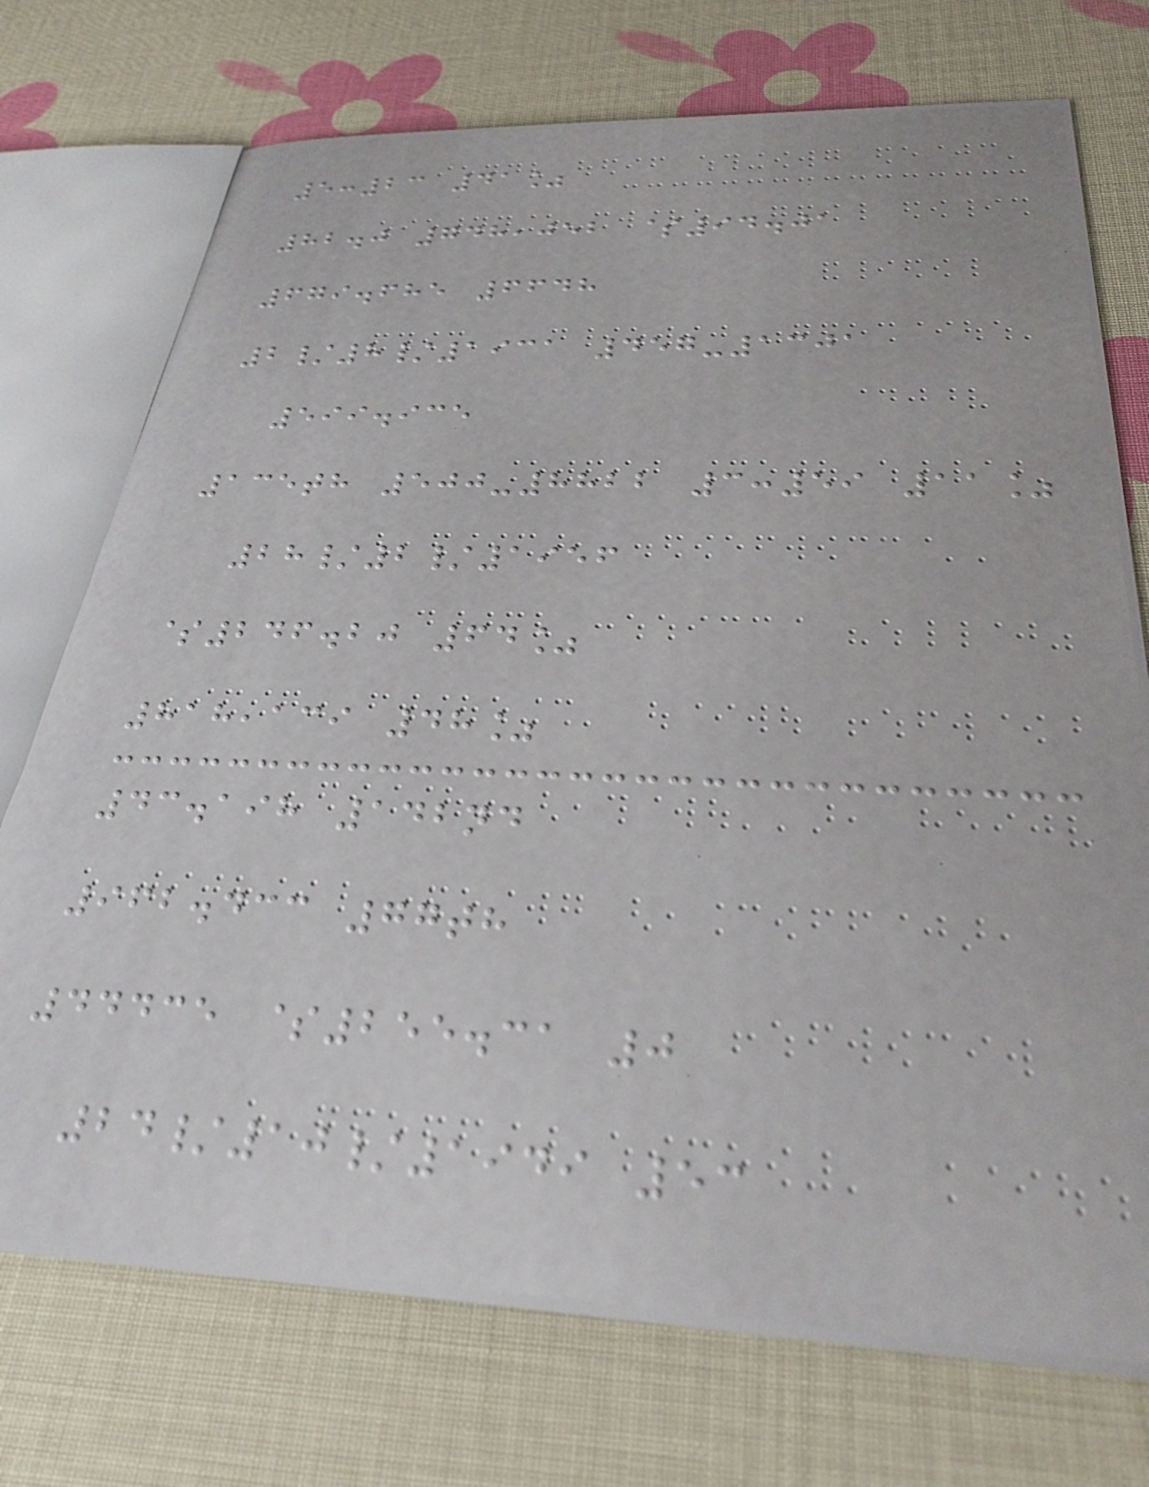5:23 41%
82.0 748,052 $94.01
679.685 6648
2/8/1931 457-1301
599.935
135th 500-8822 3:59 11%
28/2/1956
$246.20 64%
818,139 48%
43.198 142nd
962.433 77th
44435 $255.31 0
24/10/1949 53
